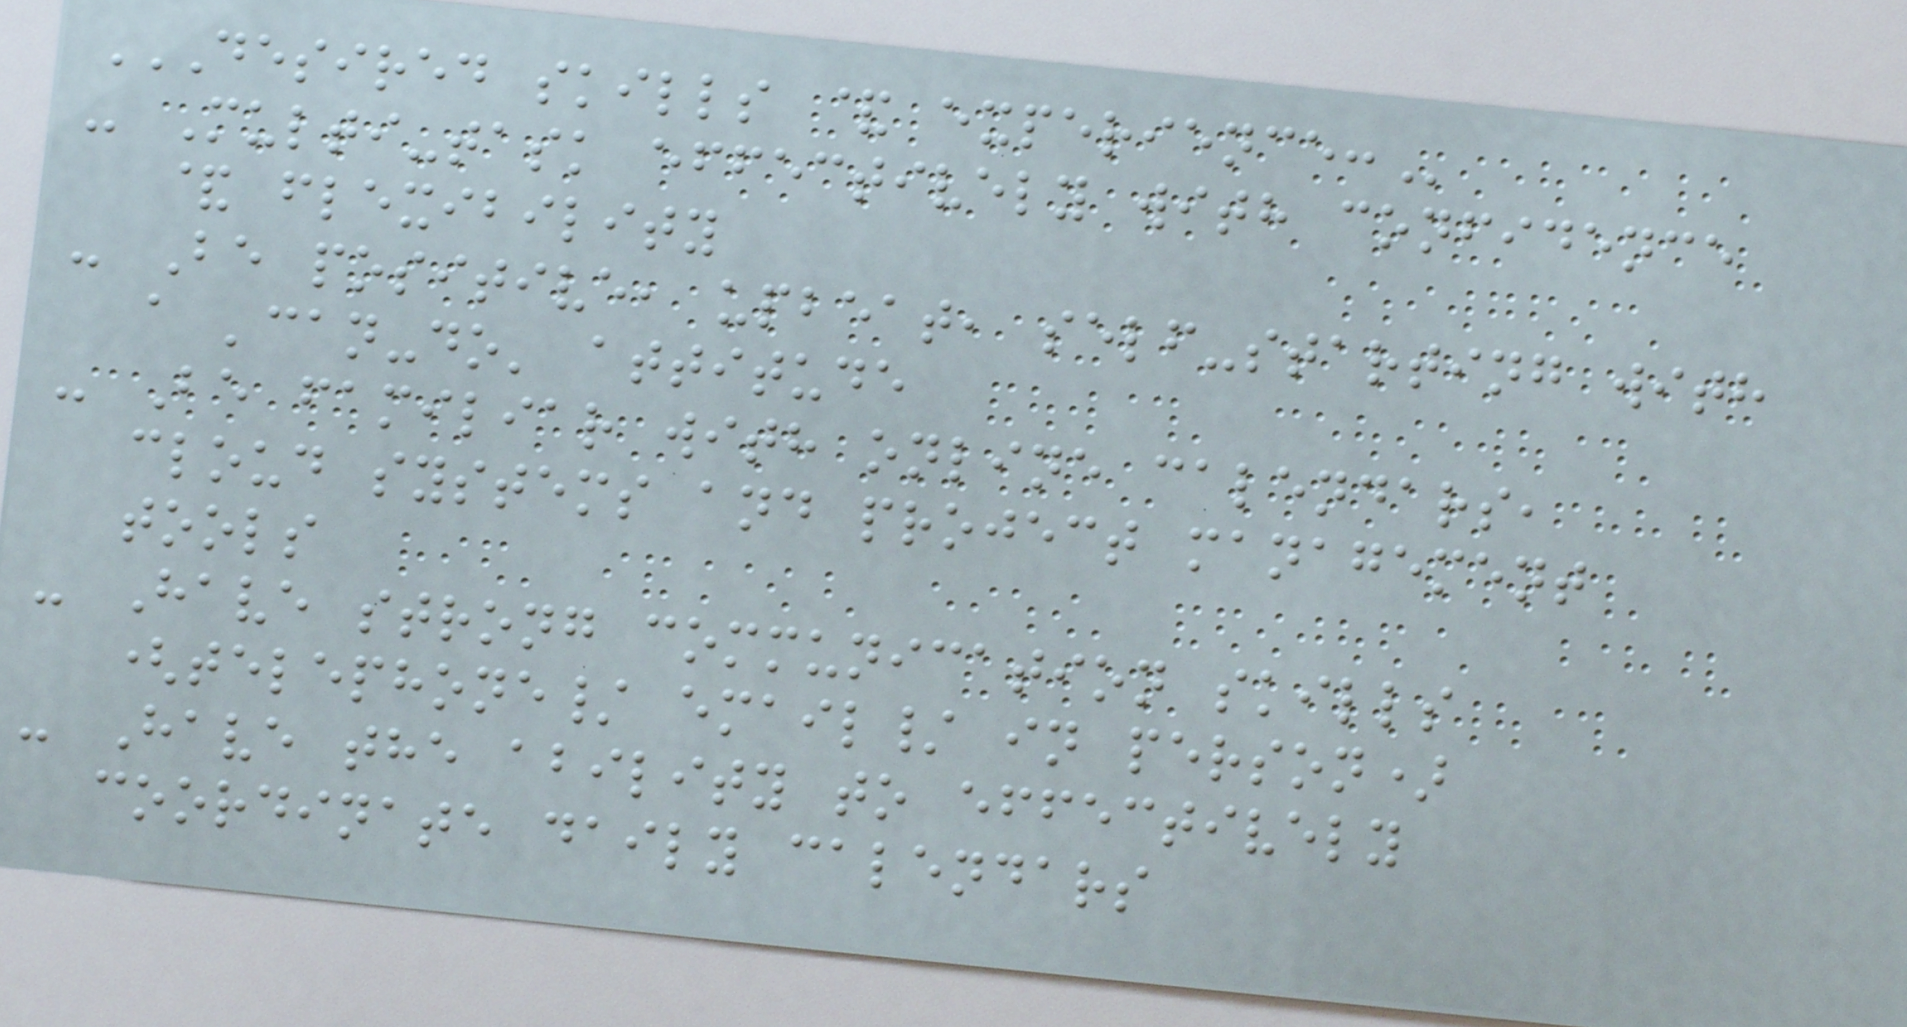DESIRED SKILLS & EXPERIENCE:
- Multi-task effectively with confidence
& flexibility
- Be positive, upbeat, self-starting with
a 'can-do' attitude
- Be familiar with online calendars,
cloud systems and project management
tools
- Have strong communication skills
(telephone/ email/ in person)
- Have the ability to effectively
coordinate daily calendars
